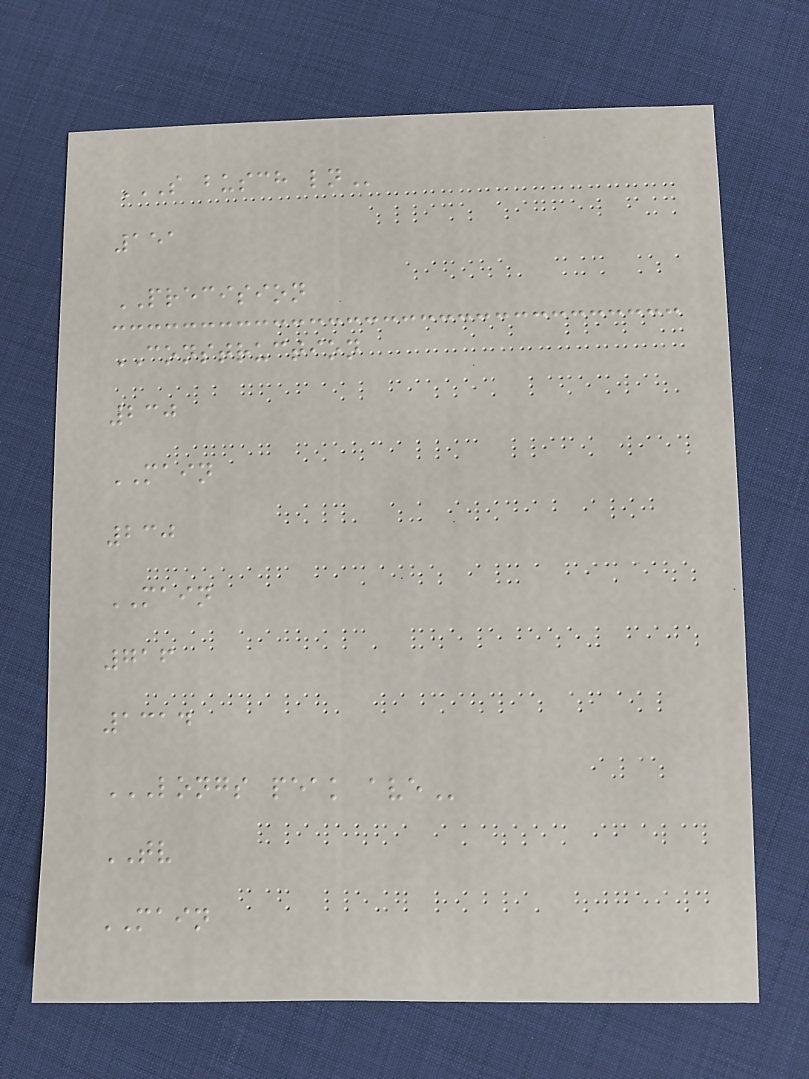S BUSCH LN
151
PRECISION
CONSTRUCTION
230
MAIN
230
MAIN
716
1314
LONGS PEAK AVE
TV
MAIN
